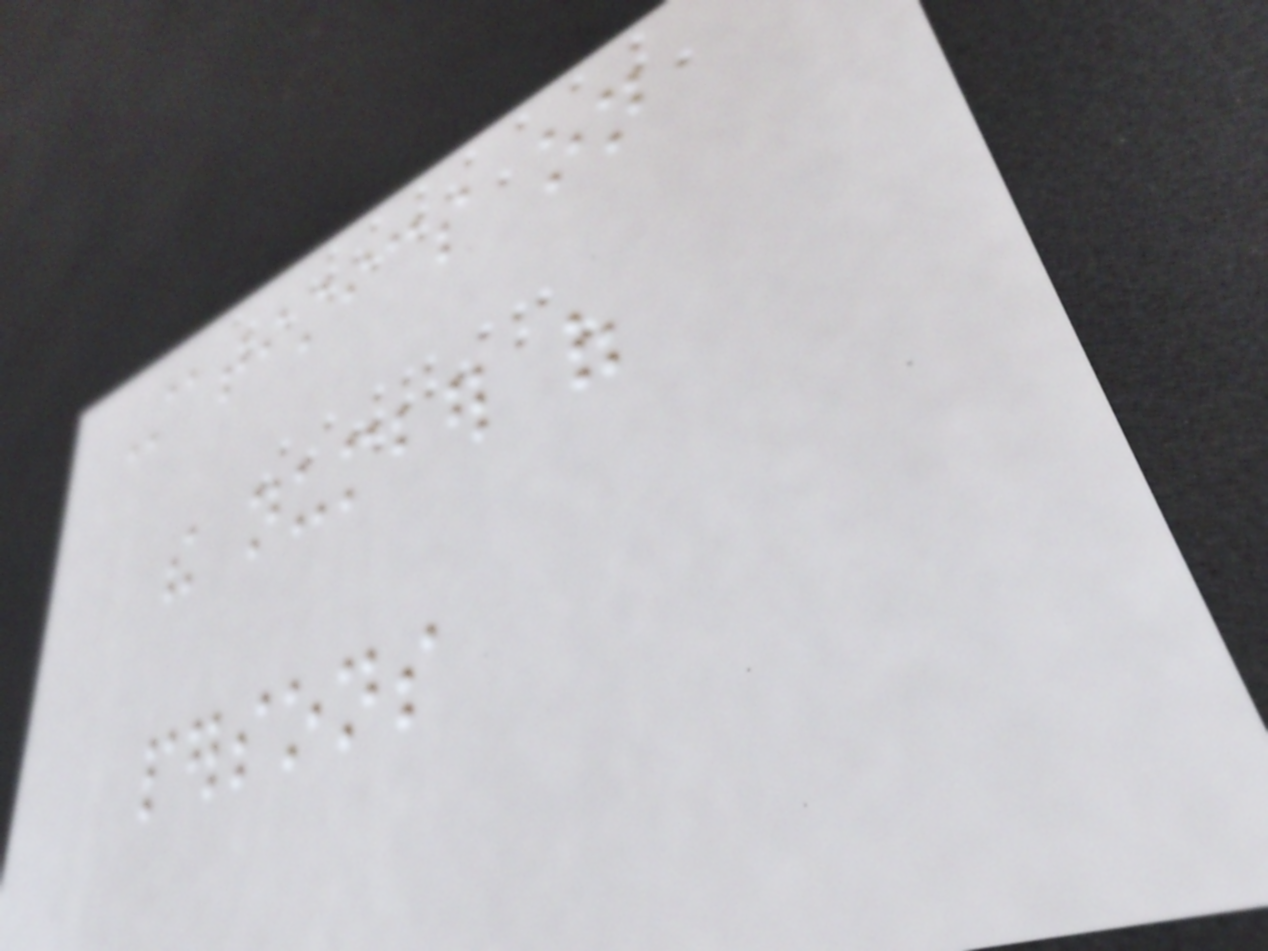Statistics on
the number of
persons
